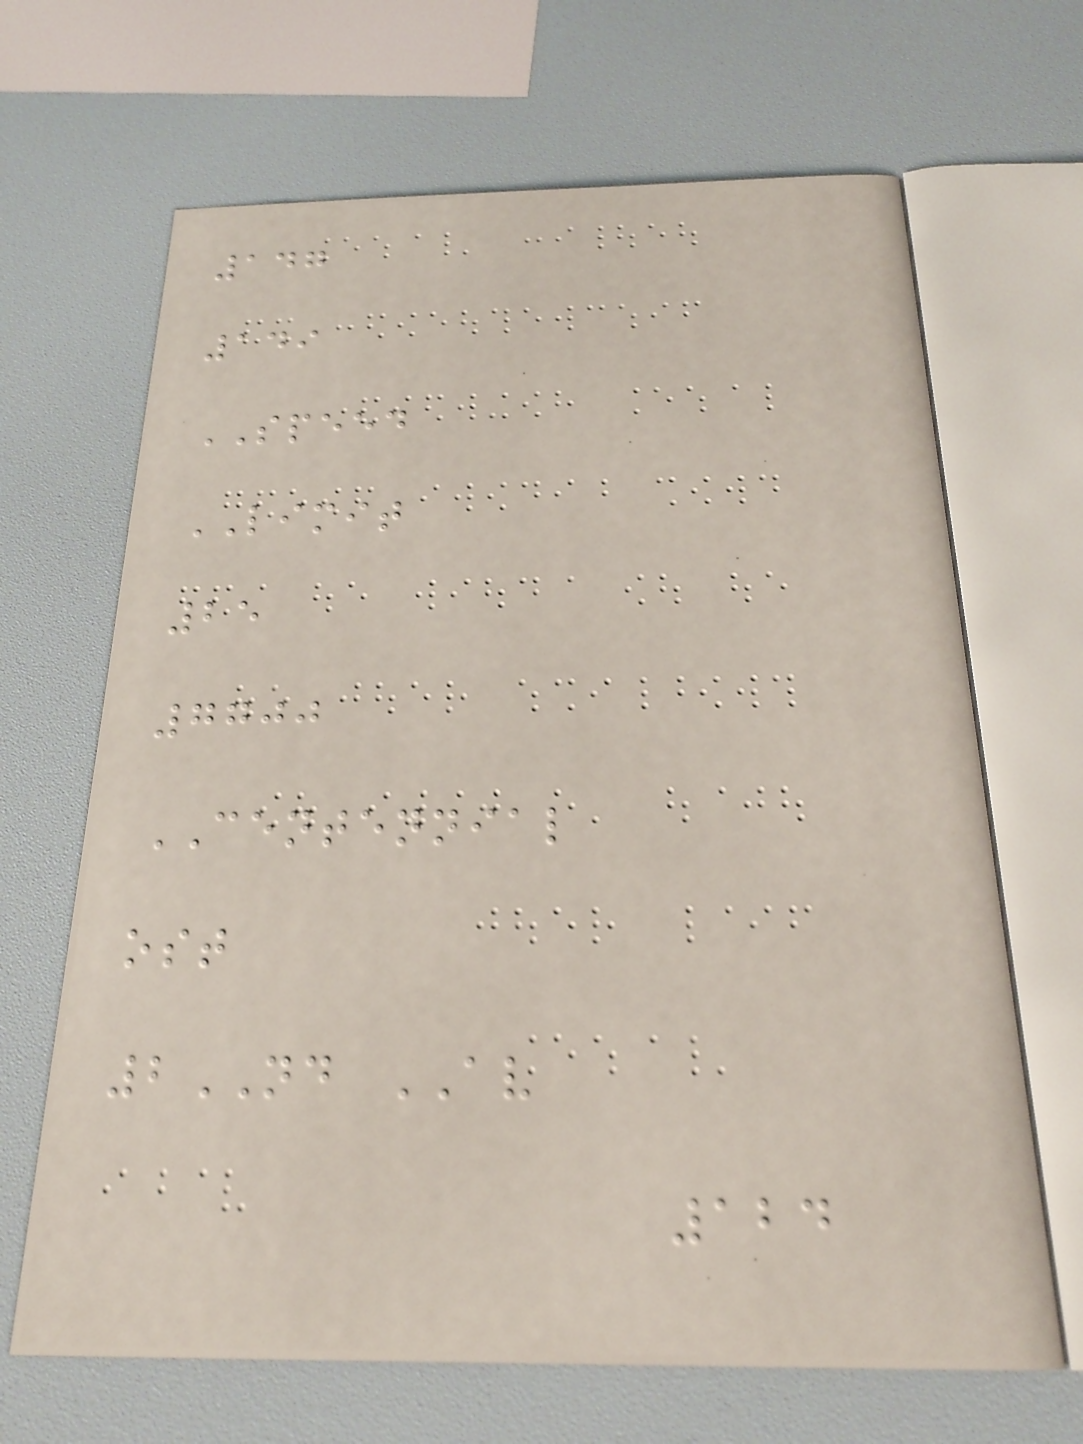147
149
SPEED
LIMIT
25
7700
CENTENNIAL
ost
2ND AV
124
